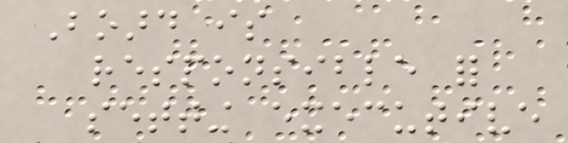Board is
responsible for
setting executive
